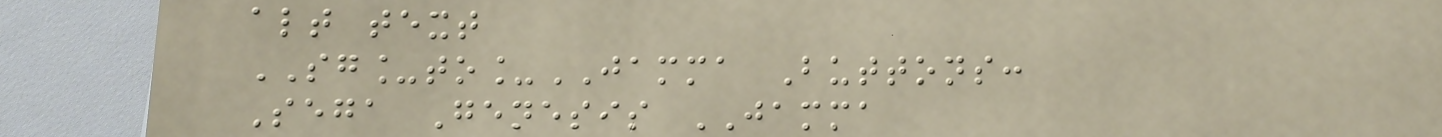alt text
SG_to_JAMMA Buttons:
Sega Genesis JAMMA
